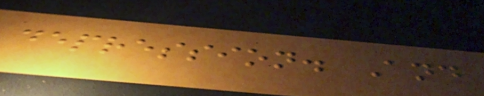depression. And
